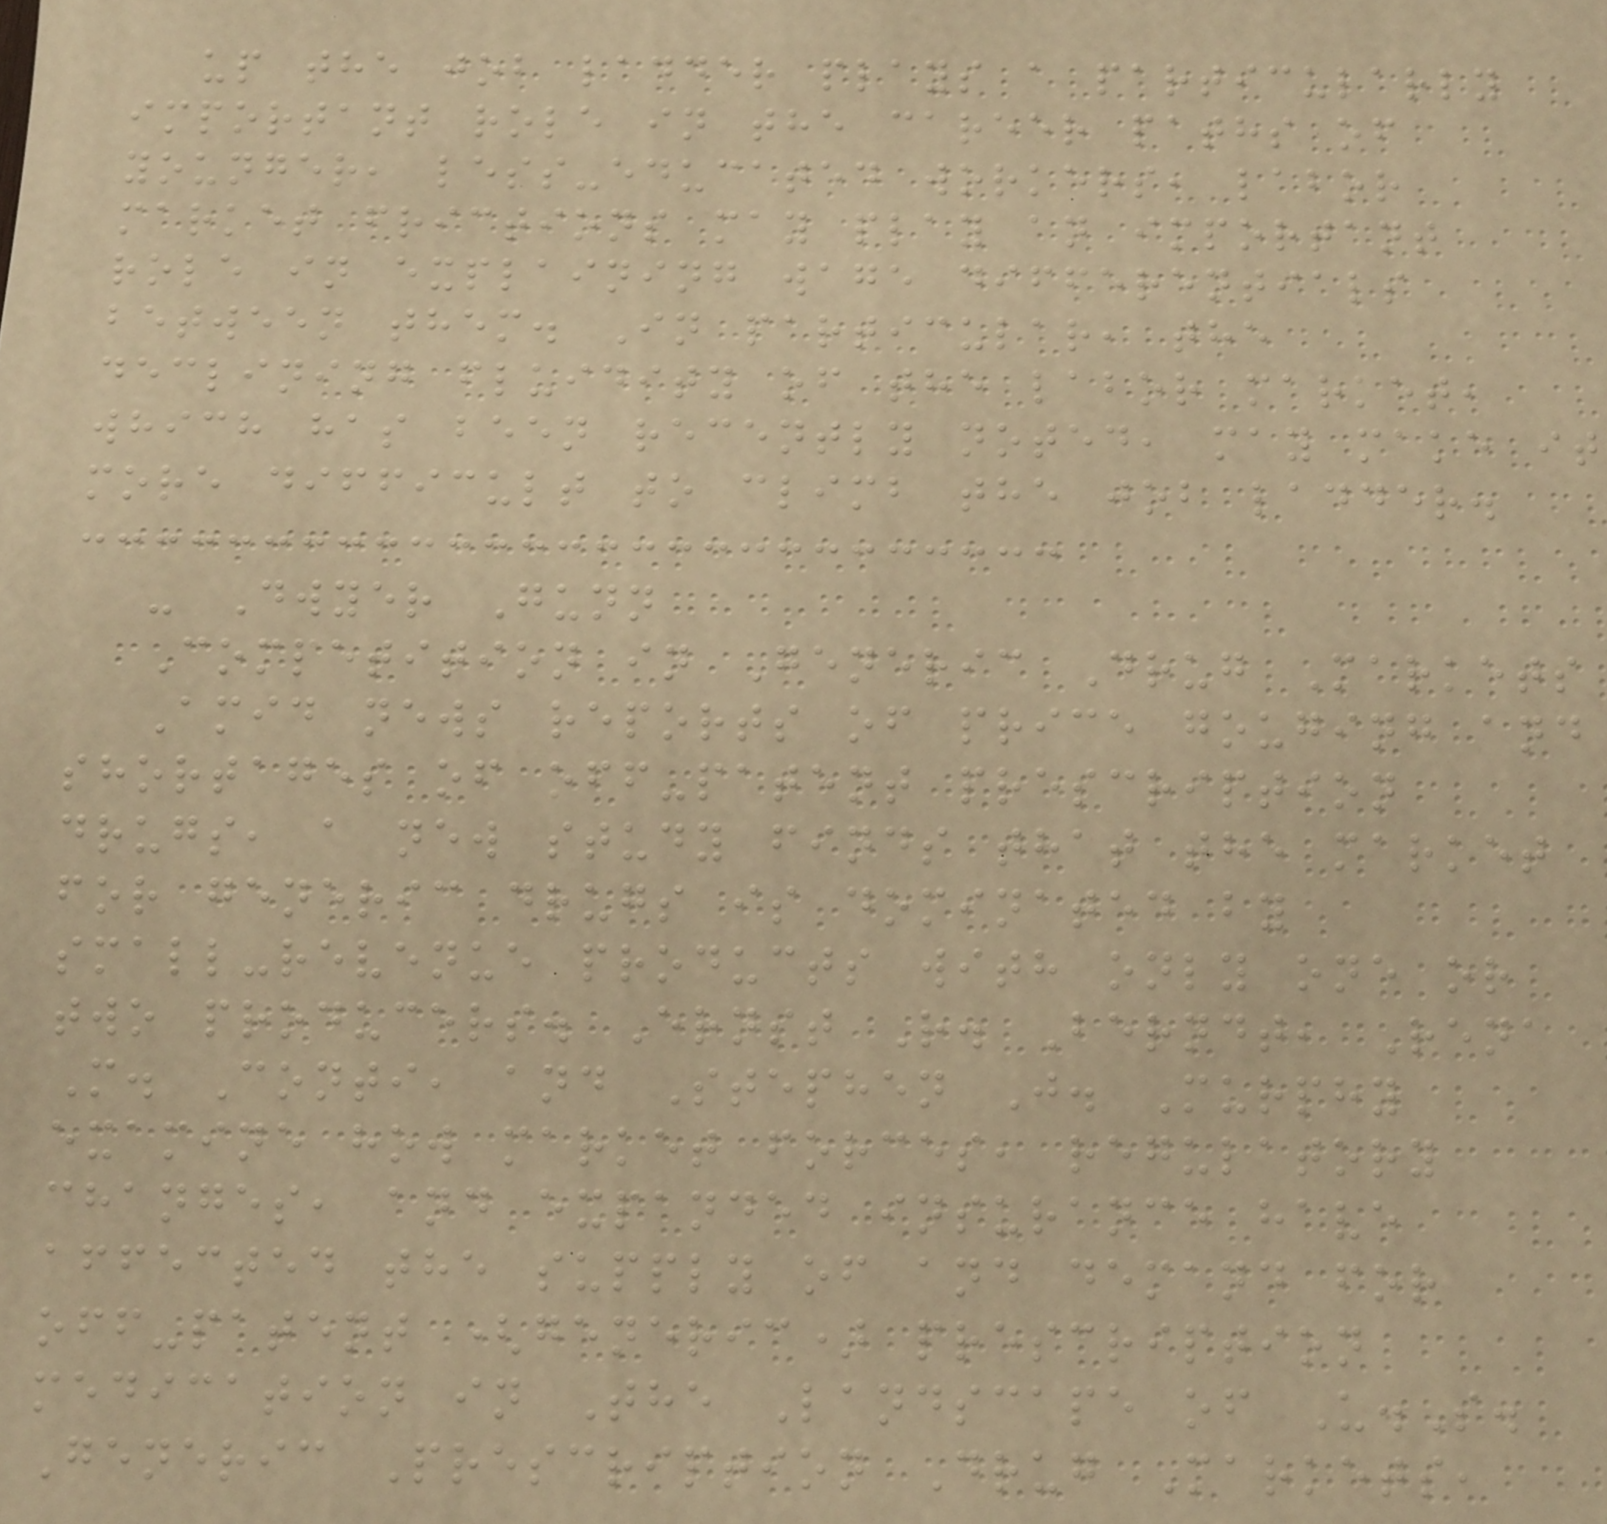up the job ladder plays a particularly
important role in the career paths of
younger, less-educated workers, labor
market frictions may play an important
role in explaining wage differentials
between them. In particular, the
declining fluidity of the labor market,
which has been recently noted, may make it
more difficult to climb the job ladder.
- Dwyer Gunn
Competition in Generic Drug Markets
Amid news reports of price gouging and
shortages of off-patent prescription
drugs, a new study finds that the market
for generic drugs is dominated by
small-revenue products with only one or
two producers. Ernst R. Berndt, Rena
M. Conti, and Stephen J. Murphy
examine how market forces, regulatory
changes, and expanded insurance have
affected the supply of and demand for
off-patent (generic) prescription
medication in The Landscape of U.S.
Generic Prescription Drug Markets,
